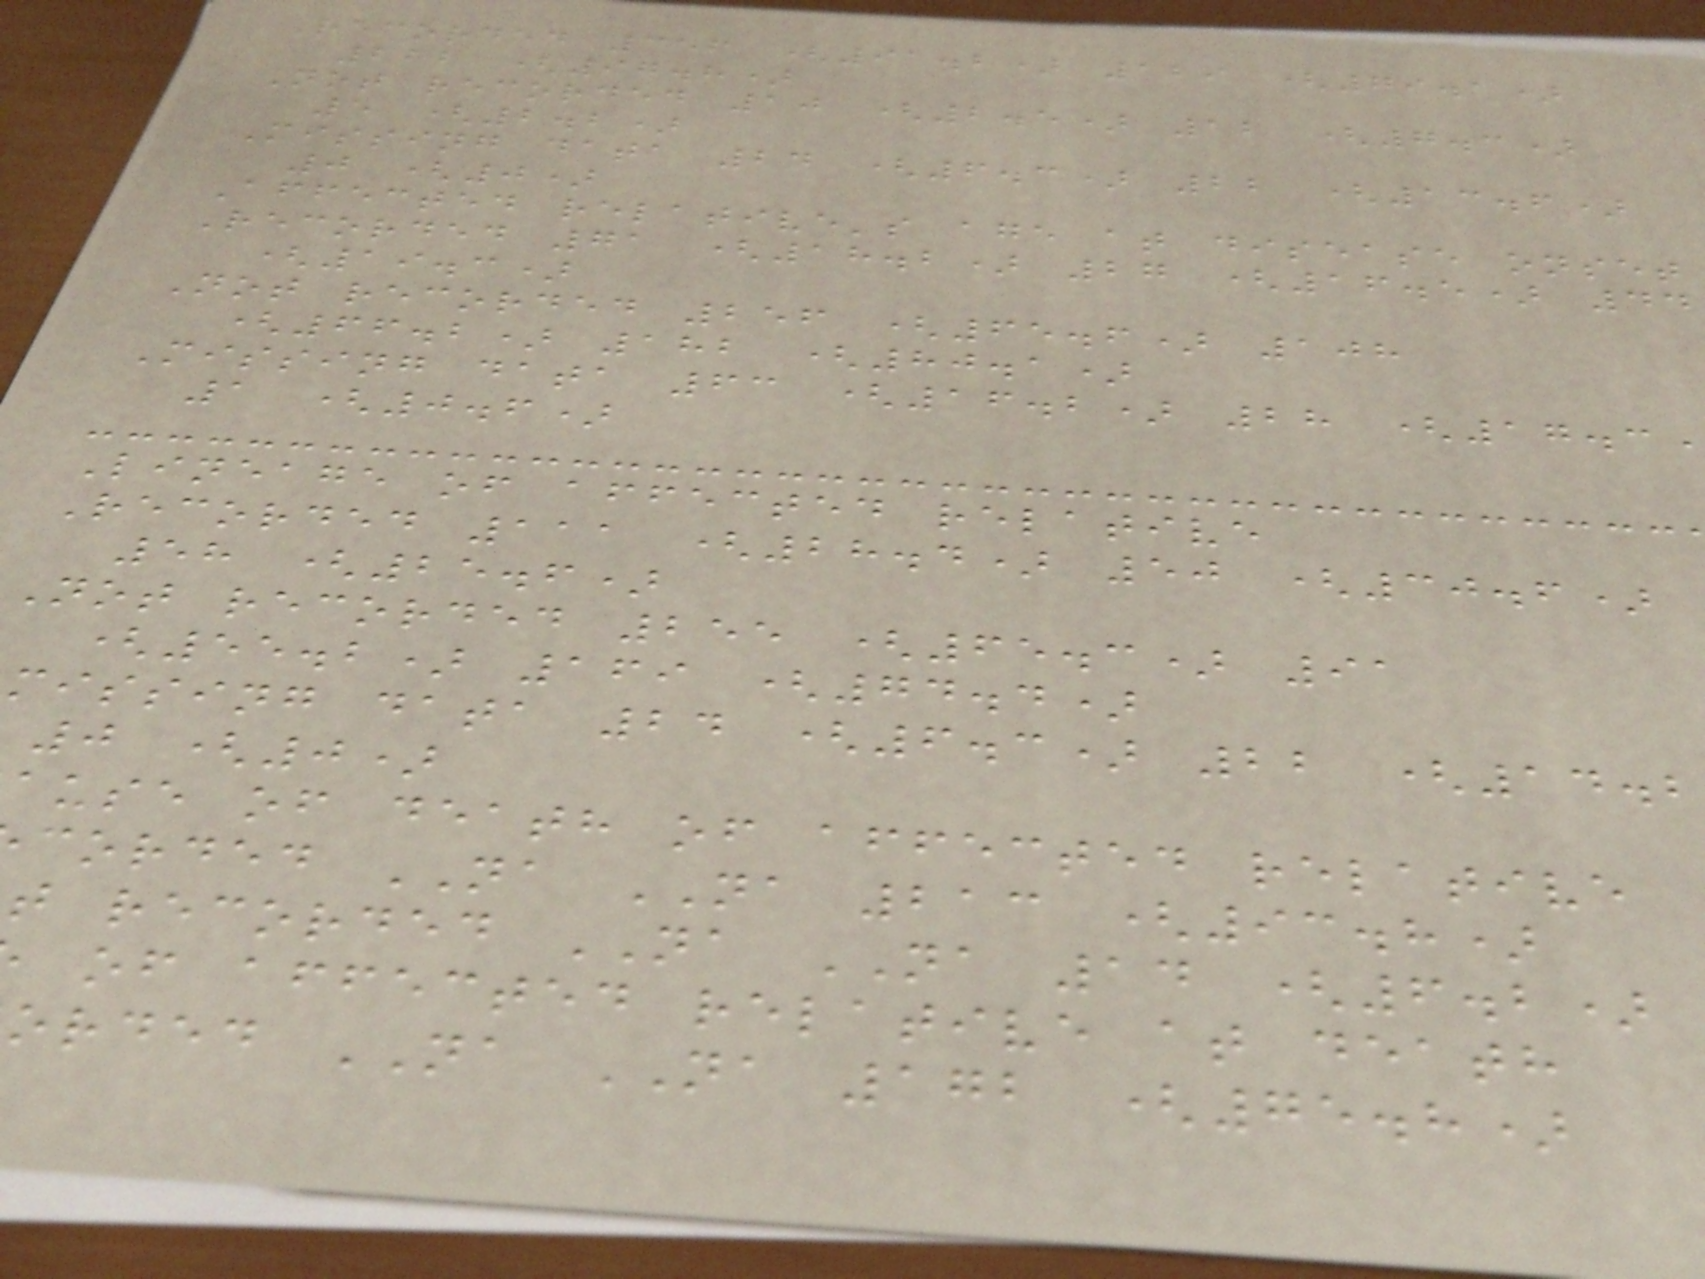Recorded 356 (91.2) 129 (79.1)
222 (97.8)
Not recorded 10 (2.5) 12 (7.3)
5 (2.2)
Missing data 24 (6.3) 22 (13.6)
0 (0)
Affected relative's age at disease onset
Recorded 71 (18.2) 27 (16.5) 44
(19.3)
Not recorded 256 (65.6) 108
(66.2) 182 (80.1)
Missing data 63 (16.2) 28 (17.3
1 (0.6)
Lineage of affected relative
Recorded 111 (28.4) 50 (30.6)
58 (25.6)
Not recorded 255 (65.3) 91
(55.2) 169 (74.4)
missing data 24 (6.3) 22 (14.2
0 (0)
ause of death of affected relative
corded NA NA 213 (93.8)
t recorded NA NA 14 (6.2)
of affected relative at death
orded NA NA 172 (75.8)
